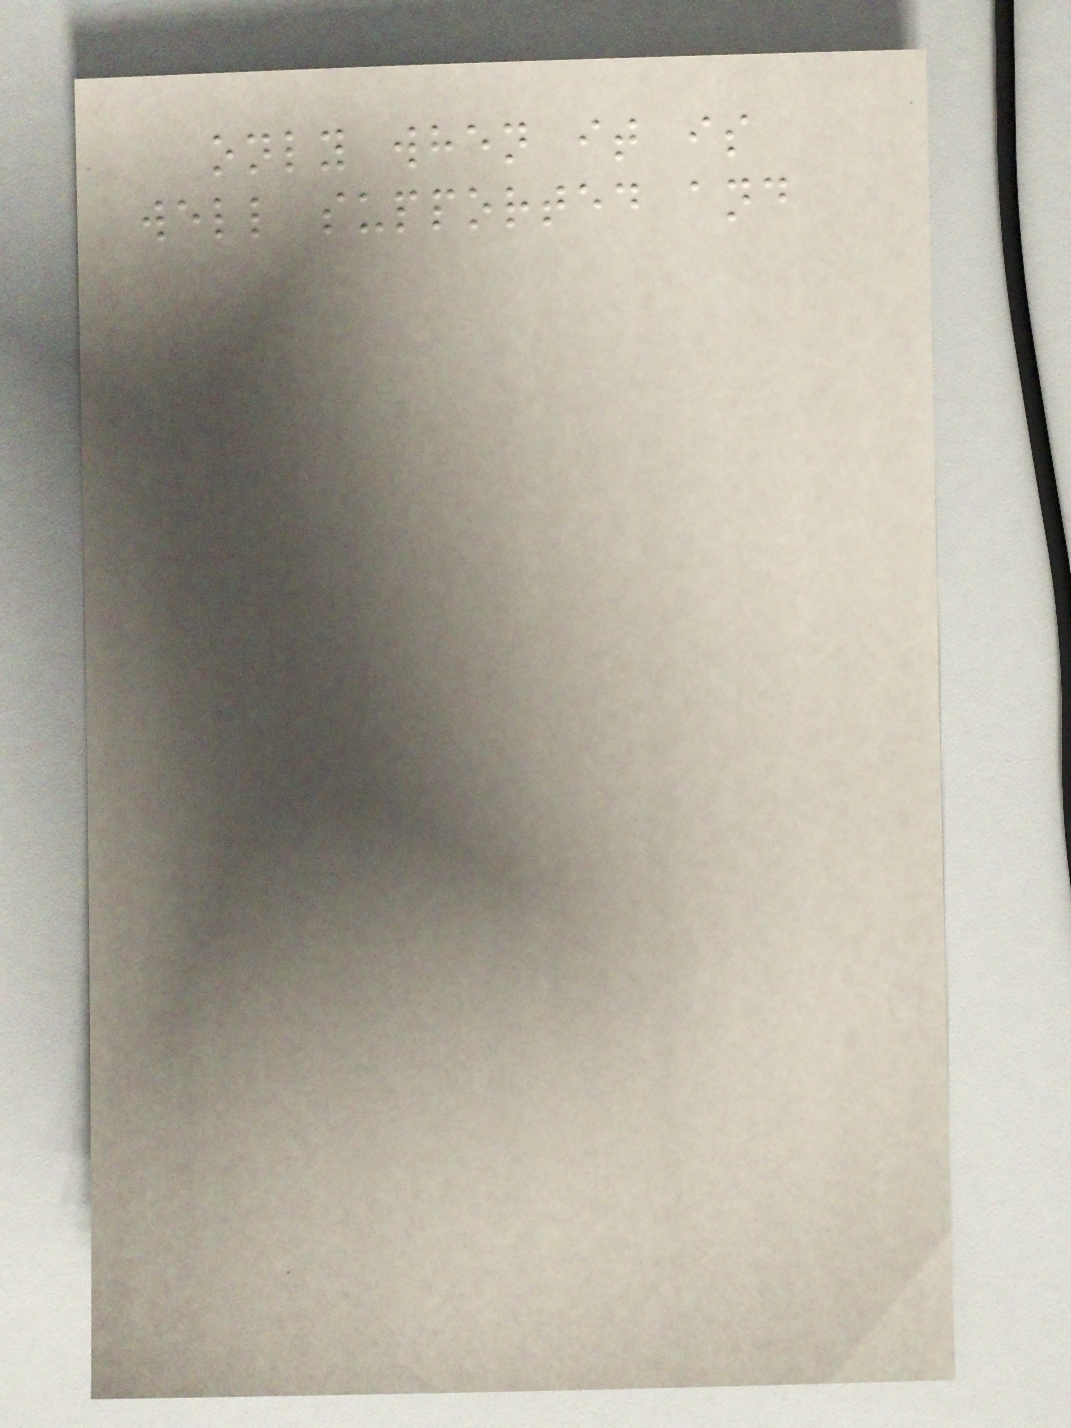only when it is
well supported and
